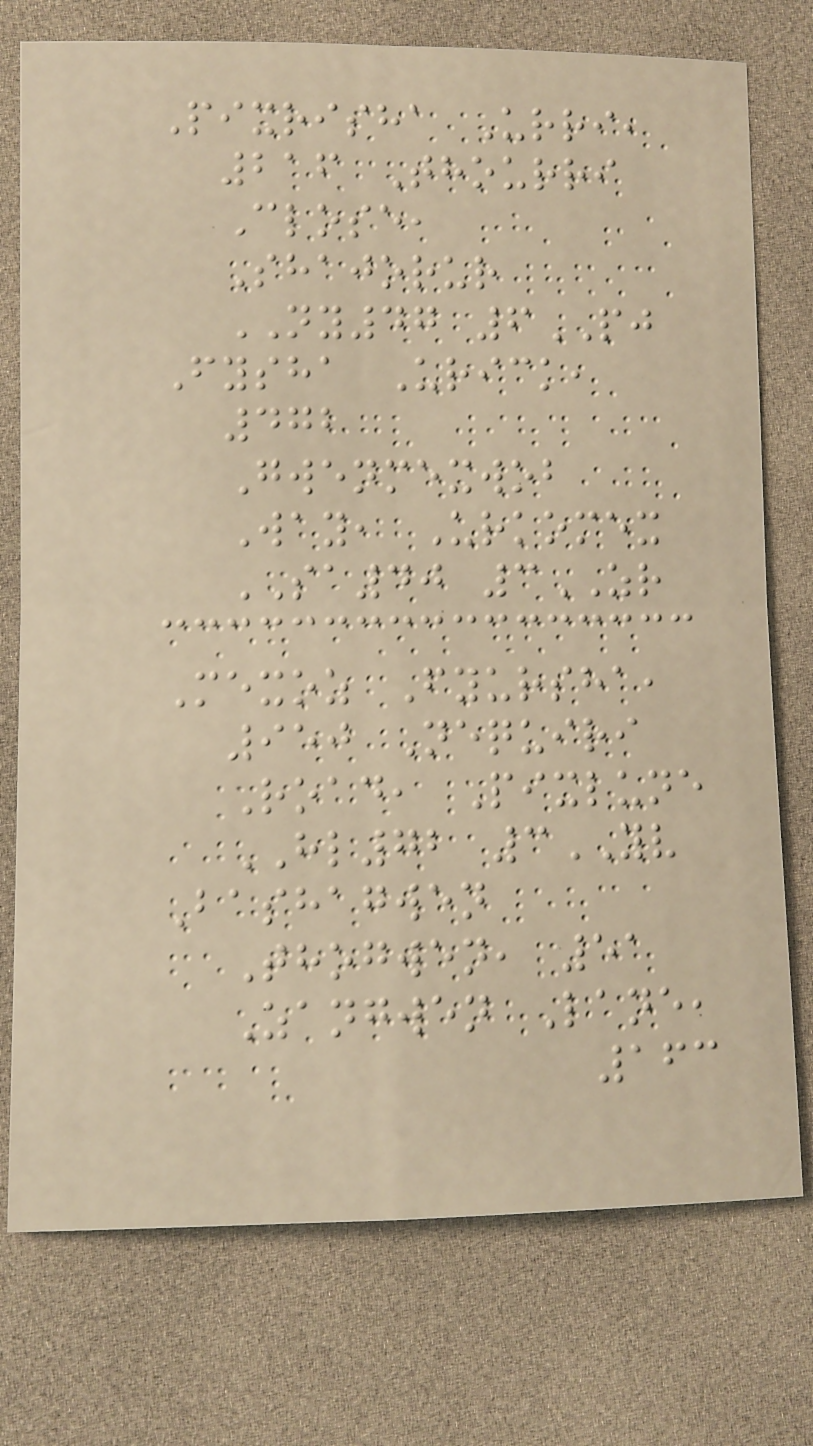Pixrisha Urri,
216 Thourri
Close,
Shajorur
NY47 6PJ
Fysha Urick,
472
Gwenmexwob
Way, Urkomex
SA40 3ZR
Mexoz Fyursha,
950 Nequiri
Road, Pixlune
HL72 3YV
Bashagwen
Thogwen, 51
Zangwen Lane,
163
